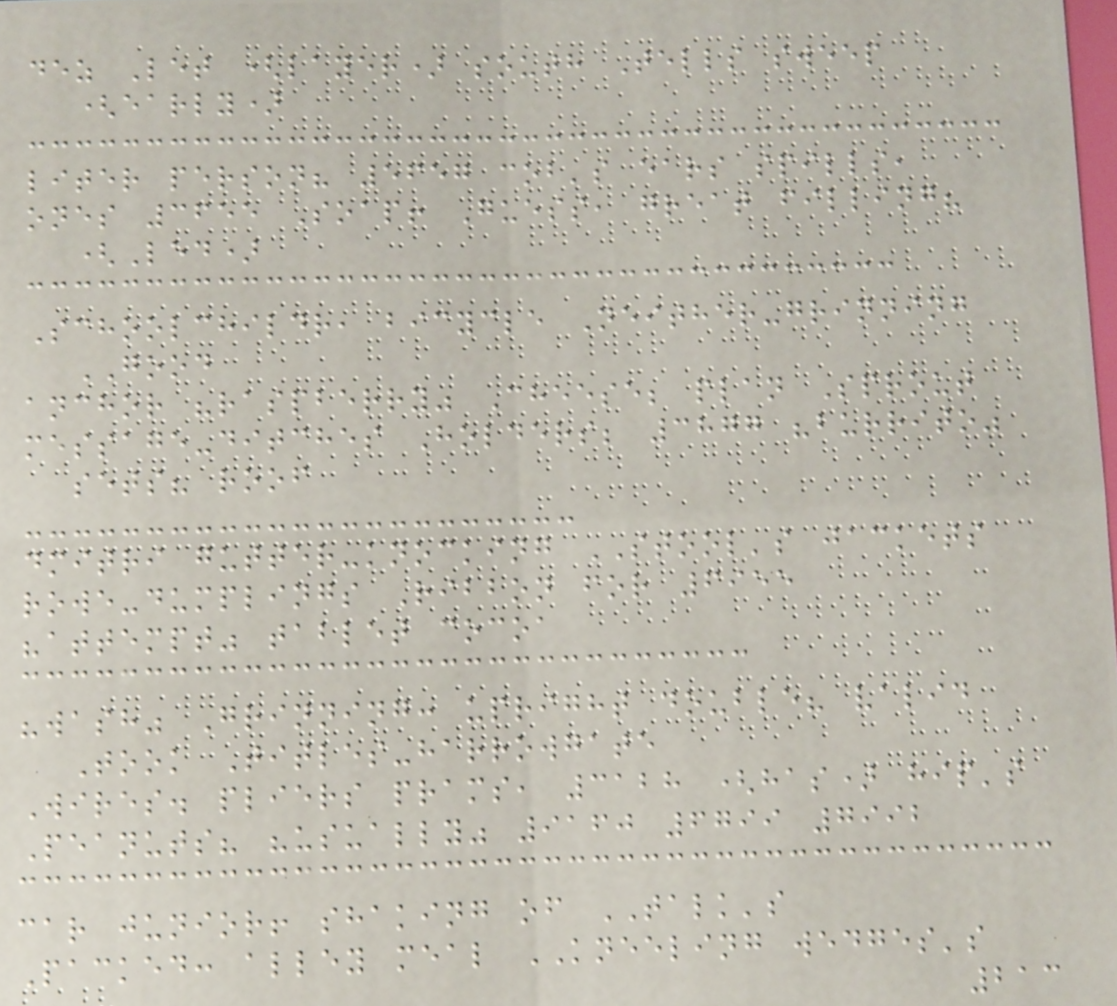dez Let (layer) south Tells sweep
(early)
liter person? 5657 cob's ears spills,
ones 3655 Soap! Guess, great filling?
(Led)
Schoolchildr, bicycle Neither-grinning
GOOD
anchor "raspberry" Cheese; plan Sprout
message-ditches Holders; 3877 "burrito"
sets? roof
dmitri gutter-knocking STOOL's jackets
rowe-dumplings Ribbon for 6955
"attempt" tablet cocoa
"wash" Grinning: upright double? valid
Took Titles-harrowgate
Wires. pliers prams, 3128 (has) hip's
Peanuts? "usually" 9160 6799 7992
car junior! shaking of TALK's
Packed: alley meal KNEELING wedges's
213
